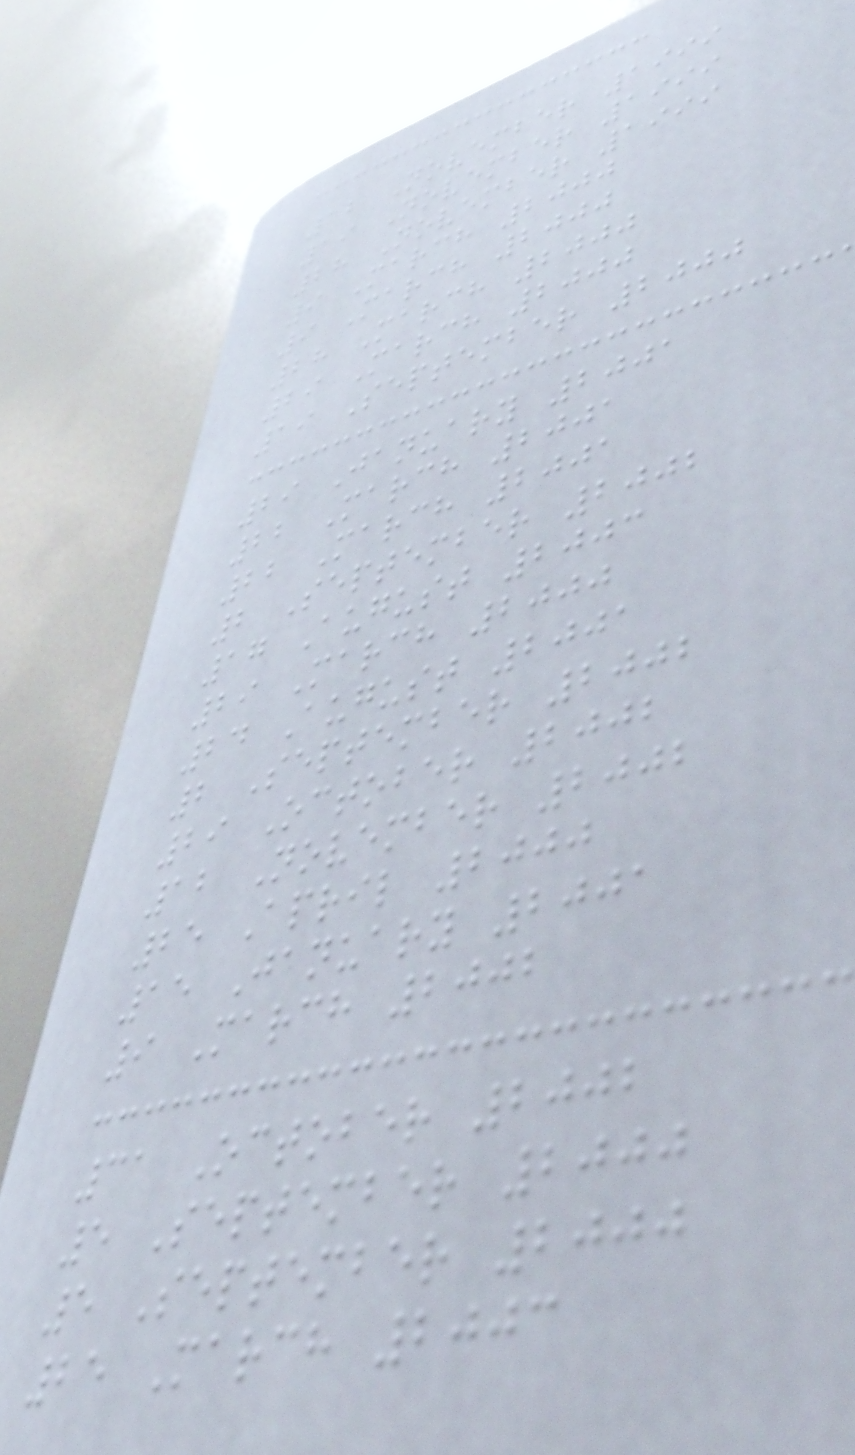12 November 1999
19 November 1999
28 November 1999
9 March 2000
9 March 2000
28 March 2000
29 March 2000
19 September 2000
29 January 2001
22 March 2001
22 March 2001
2 September 2002
17 August 2003
29 March 2000
24 August 2001
2 September 2002
29 October 2002
12 November 2002
25 April 2000
15 January 2001
9 March 2002
31 October 2002
5 September 2000
5 September 2000
25 March 2003
